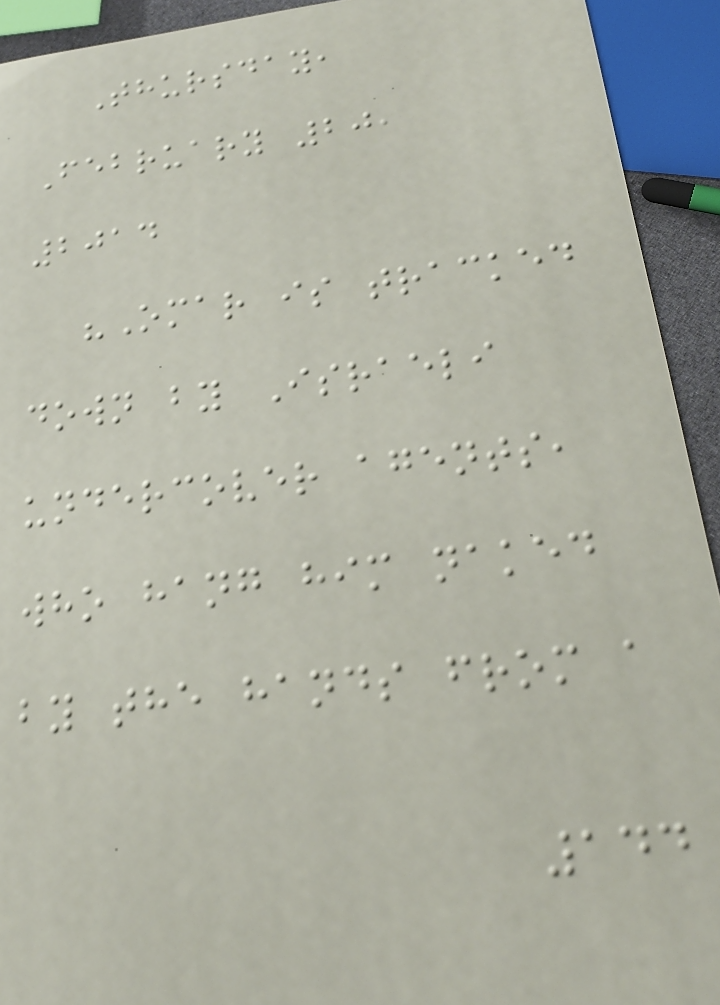Thursday,
February 20,
2014
"Omar is tracked
down by Israeli
undercover agents,
who hang him naked
by the hands from a
144
